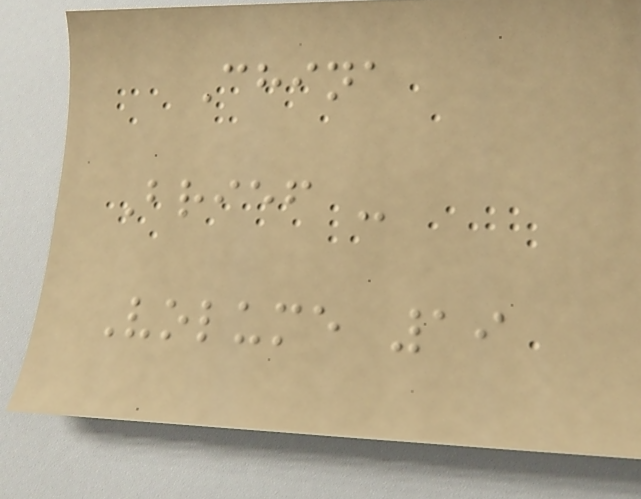China
Brief -
Volume 19
